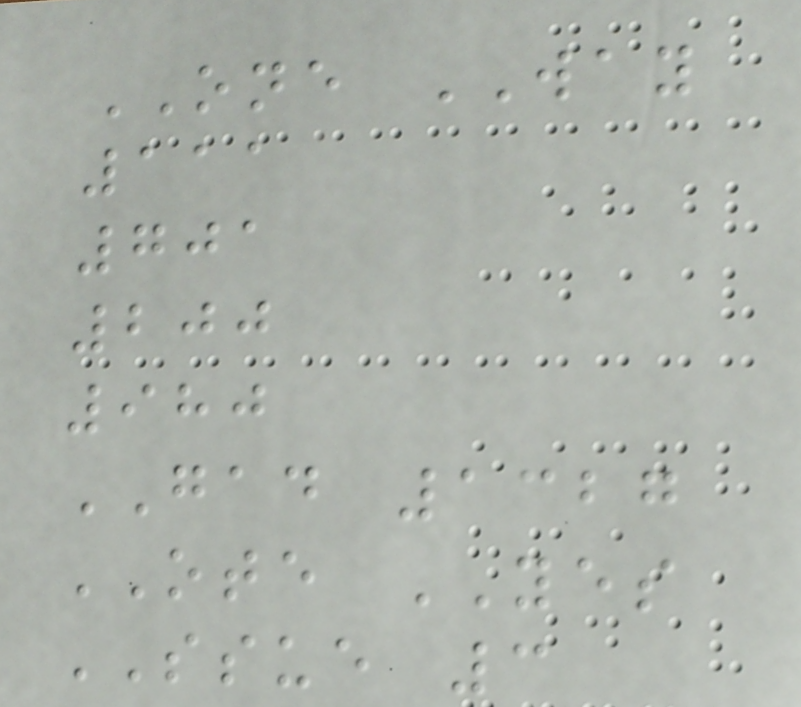ONE WAY
111
701
200
980
GAD 1327
OTE YES
SSUE 3
